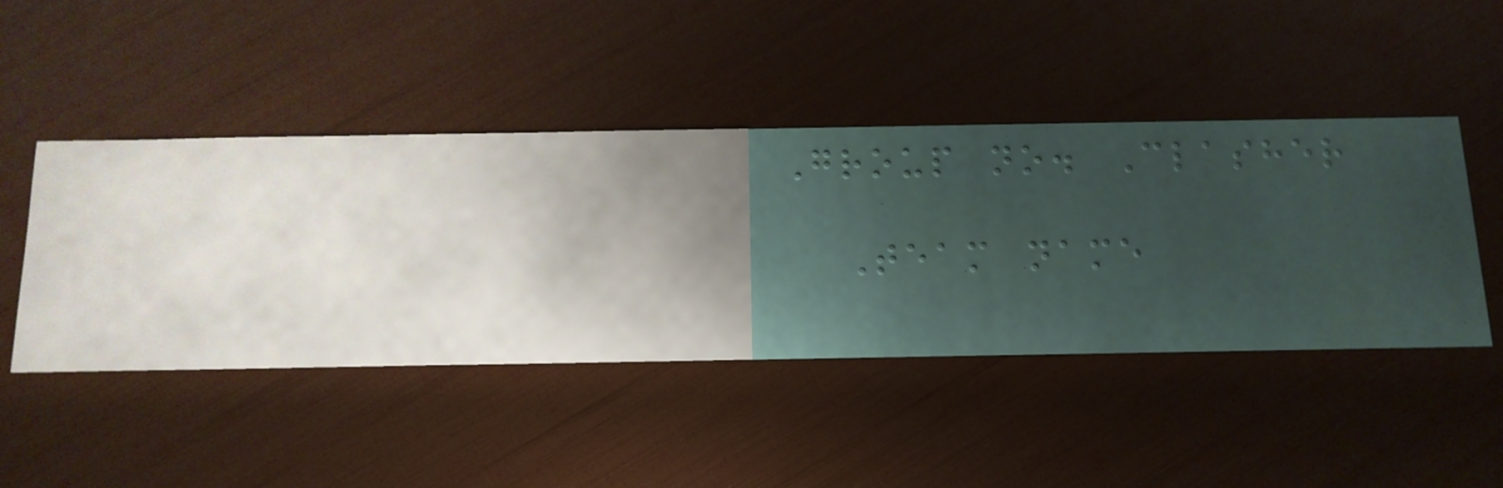Group no. Clasher
Team name
